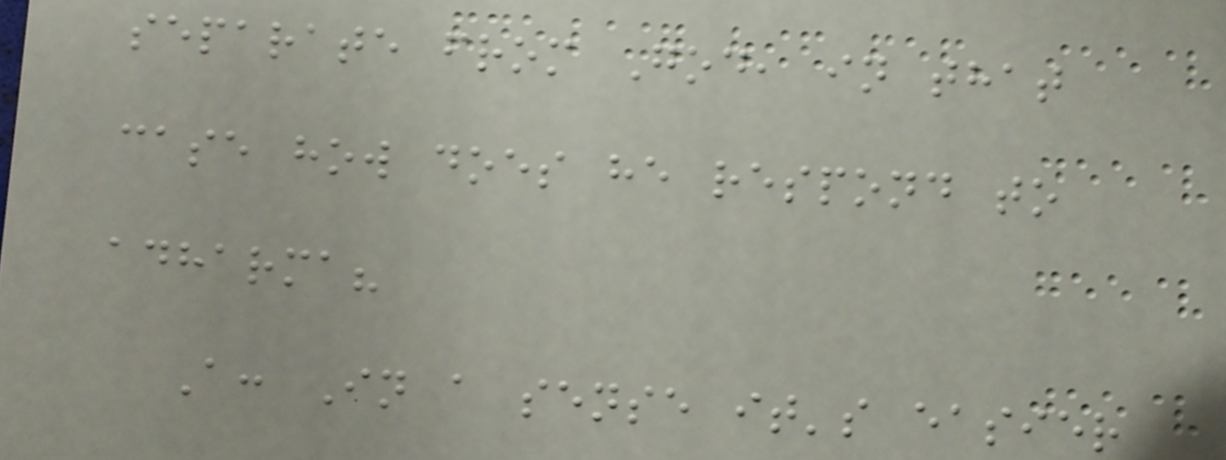separate from God, in that
case how does he respond to
adharma?
A: In a sense it's easier
